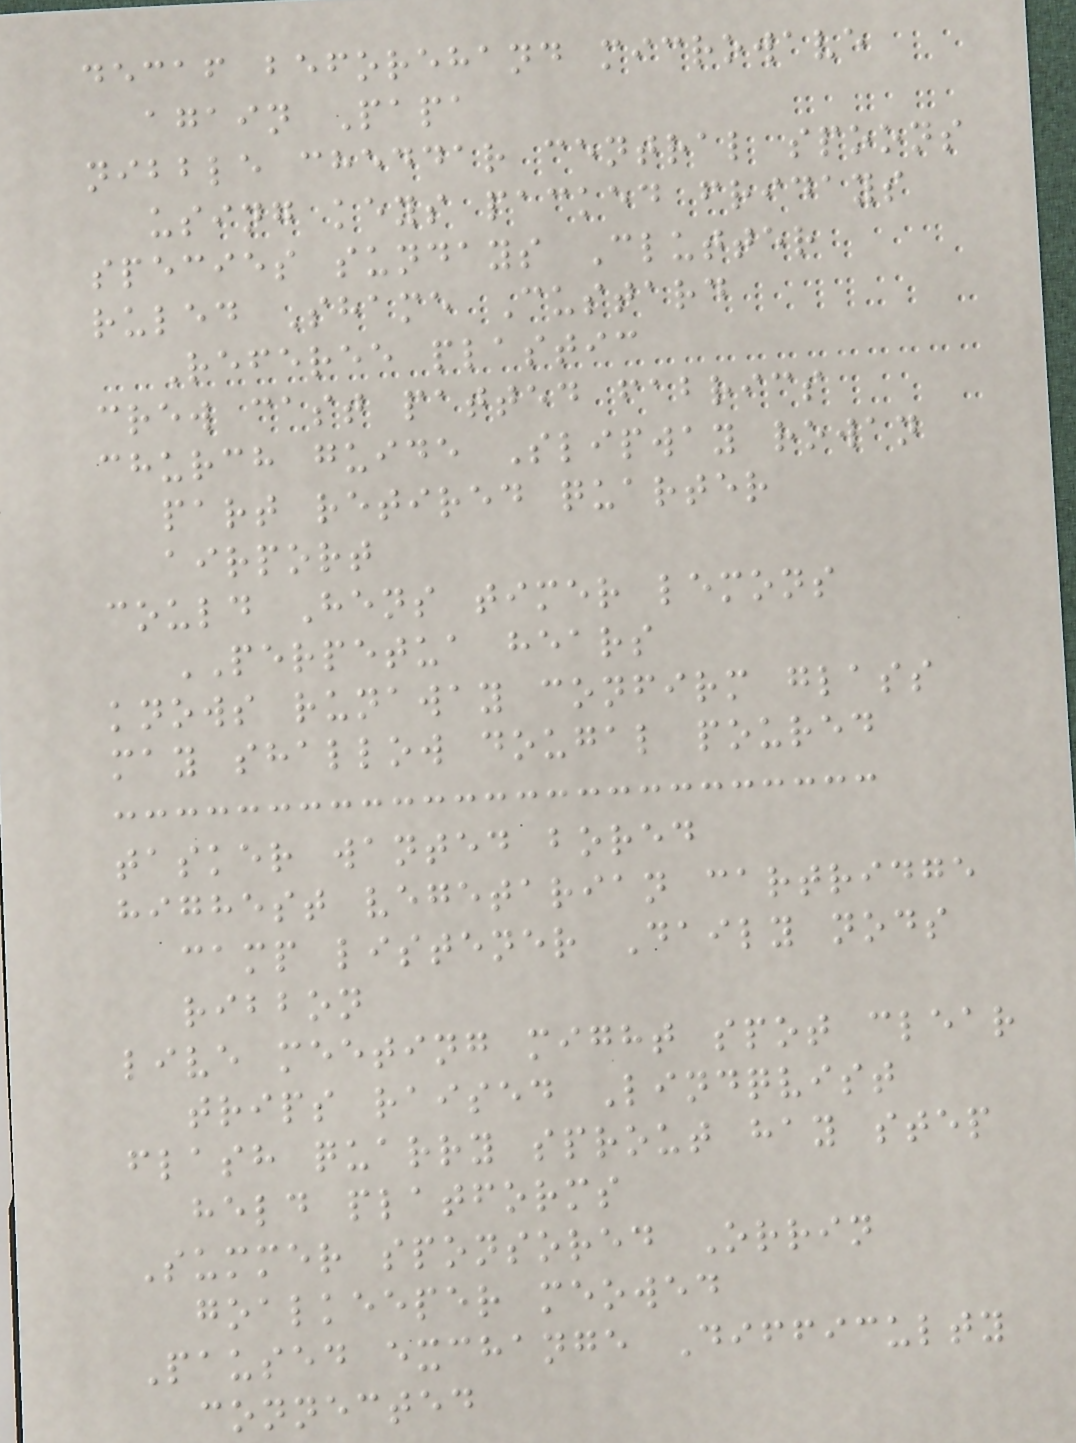decaf beforehand microwave
again Papa
nibble cheddar central spoons
using keys packed fridays
species sundays Clutter
ruled Shame Custard
Referee plastic
crew cast patted fabrics
church guide Slipway rowan
part retired quarter
airport
could Hens timer lemons
PERPETUA hears
knows runaway confirm glass
may shallow dougal poured
tasker wanted bored
highest vegetarian cartridge
camp listener Daily nods
ribbon
live meeting might spot clear
trips raised Lindqvist
flash quarry sprout hay step
held platforms
Summer sponsored Orrin
goalkeeper meowed
Paused exchange Difficulty
connected
